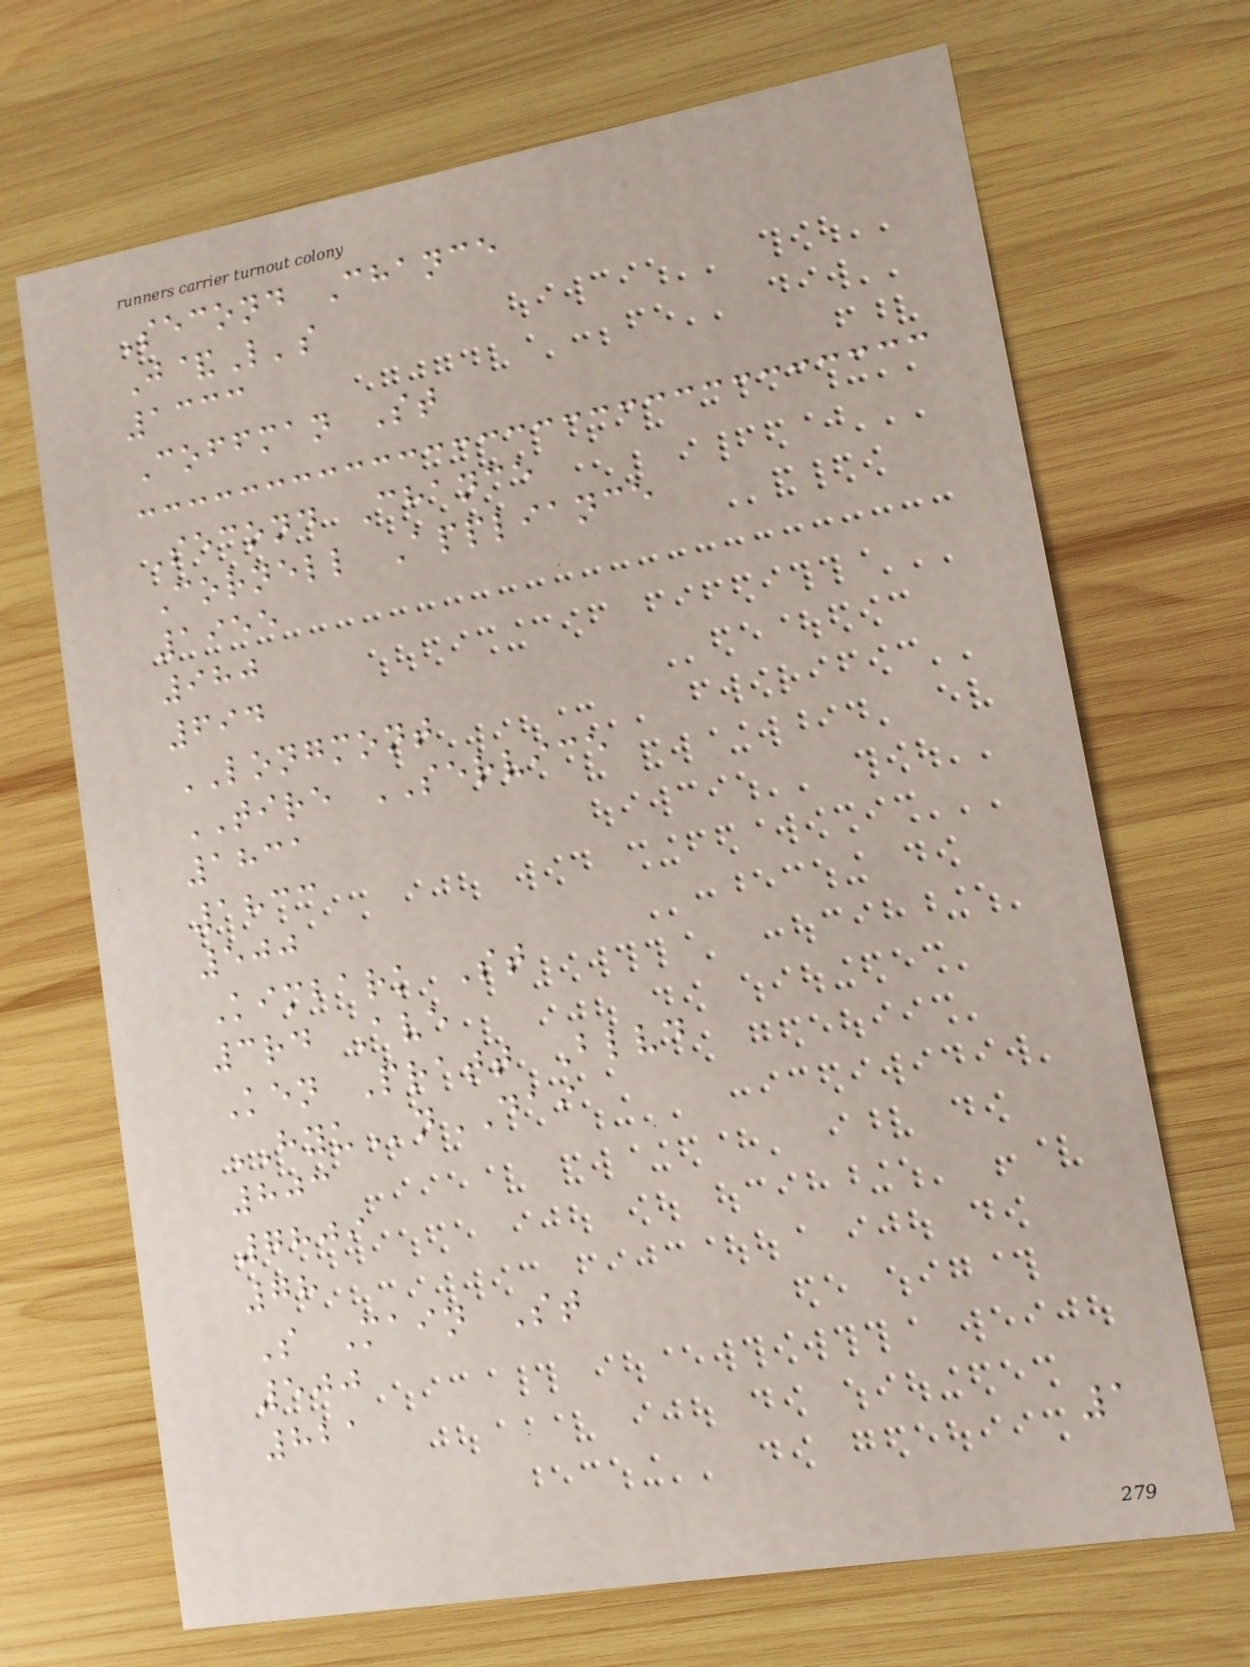Second Chance
J&L's
1333
Coffman St
Second Chance
Cornell Appliance
1955
980
694
LONGMONT
TIRE SERVICE
1831
1833
500
Kimbark St
3rd Ave
Ken Pratt Blvd
HYUnDAI
803
7809
78
S Main St
500
821
1
